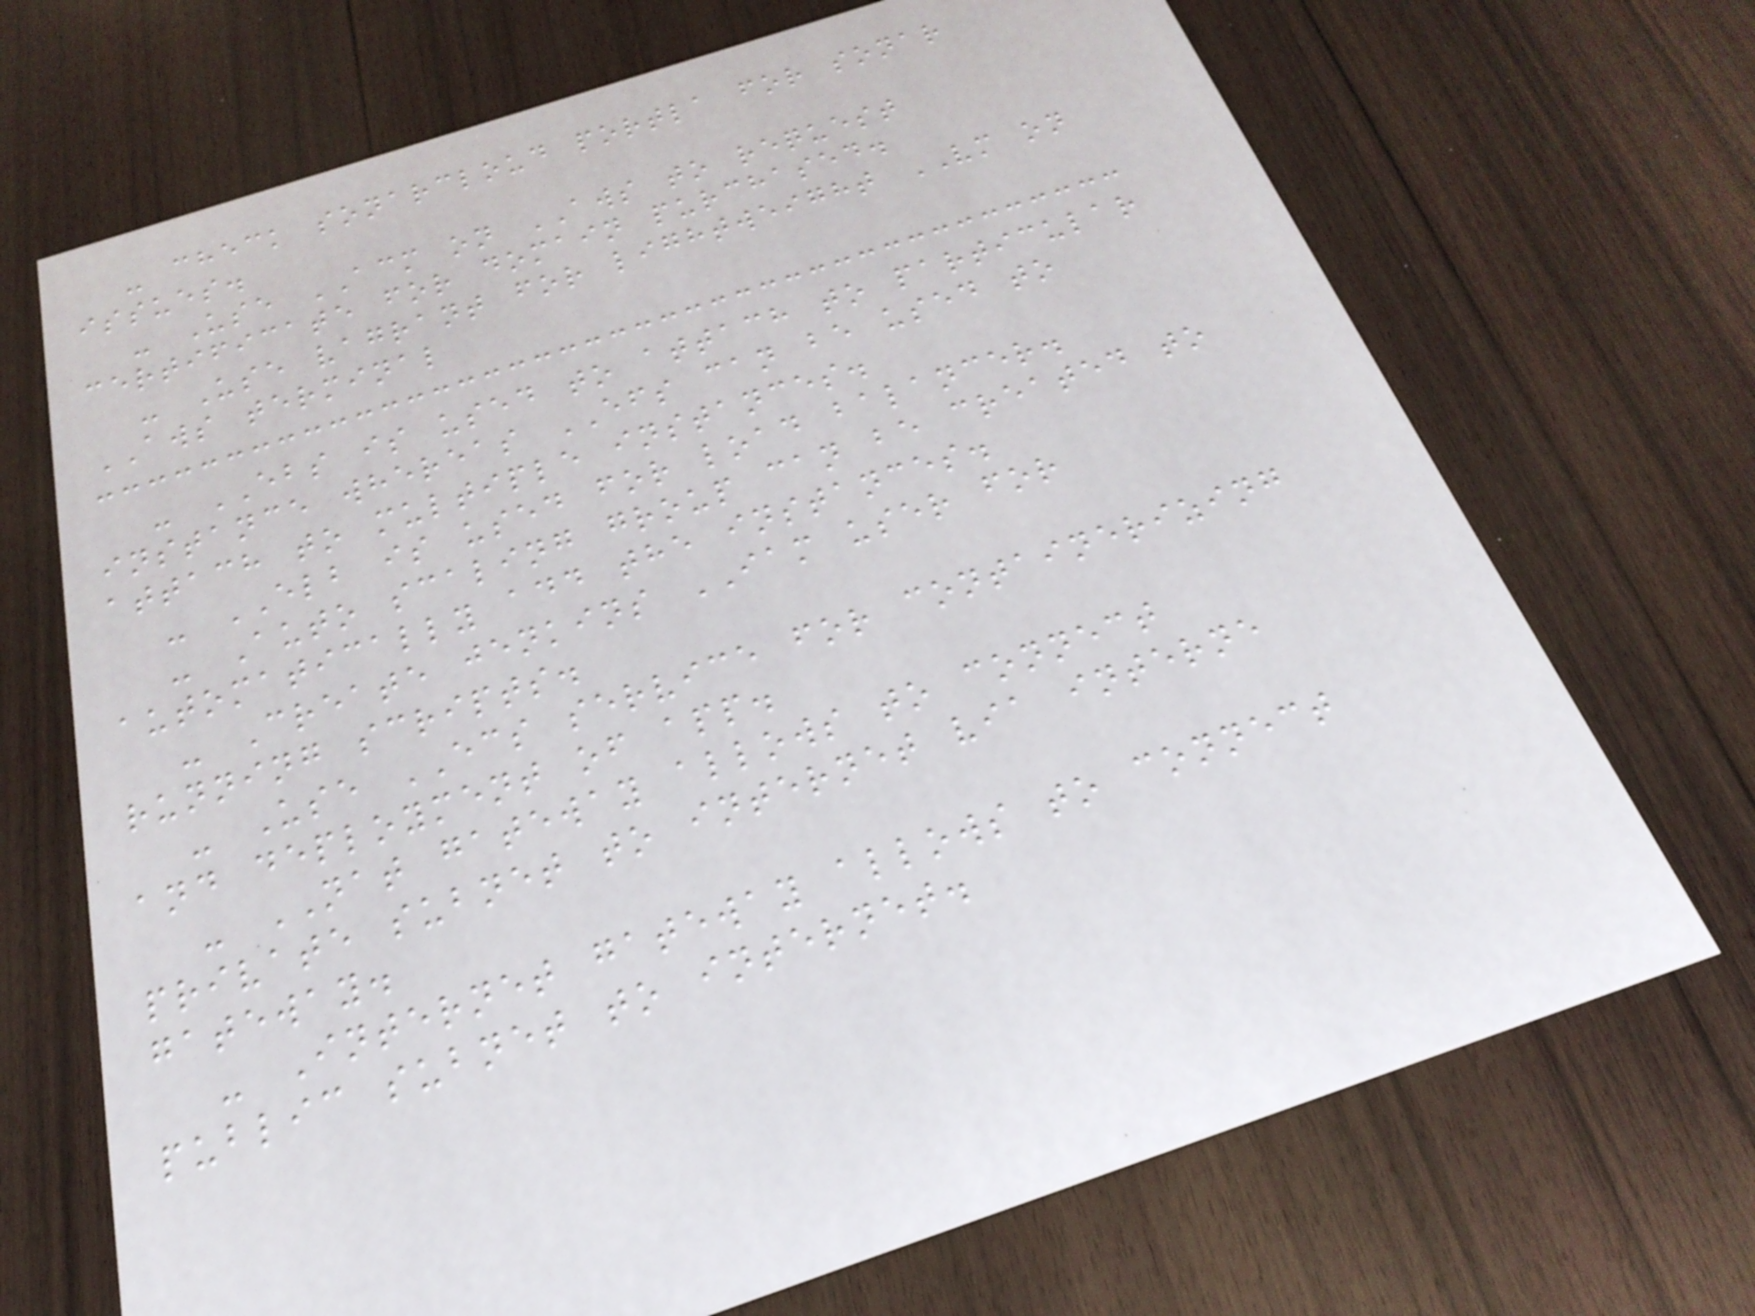- check sonarcloud portla for sonar
issues.
- Use ACM on AWS to request
certificate for domain purchased.
- Use vagrant for lightweight VM on
AWS terminal
- EBS is used to attach to particular
instance whereas EFS can be used to
attach to multiple instances.
- ELB is used for load balancer.
- Auto scaling group can be created to
automatically add the instances.
- Create jenkins IAM user for
running scripts.
- Use ECS service for containerizing
and deployment of app.
- NAT gateway allows to connect
private subnet to internet via interne
gateway.
- Internet gateway allows to connect
public subnet to internet.
